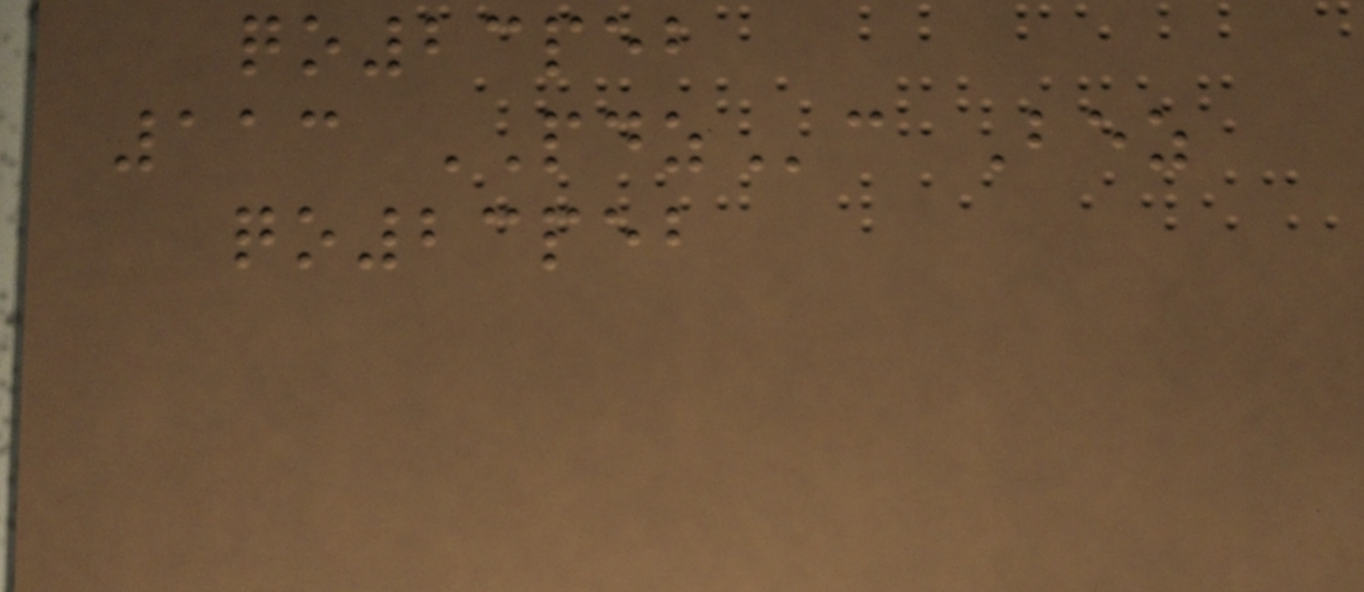qo23peb
113 PDZc Bez
qo23peb
